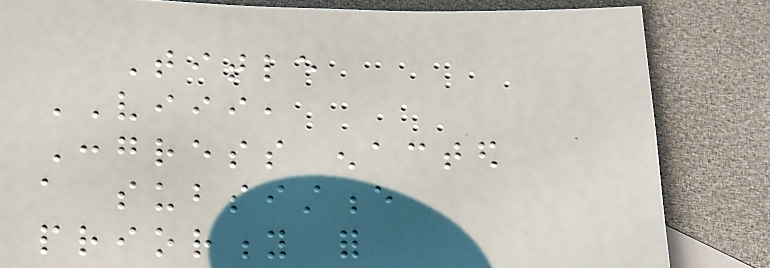Title
VIII,
Congress enacted
a subsistence
priority for
